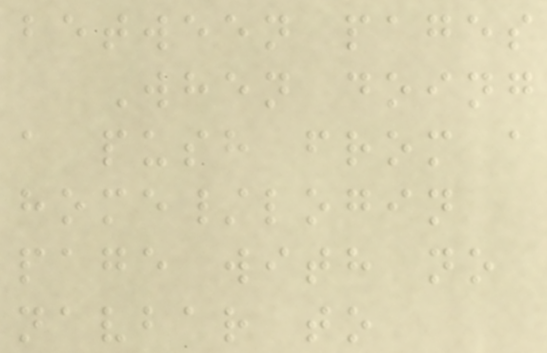between pages
When doing
a push from a
home/login
page with no
navbar to
